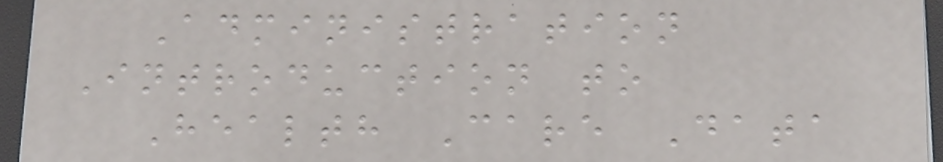Administration
Introduction to
Health Care Data
